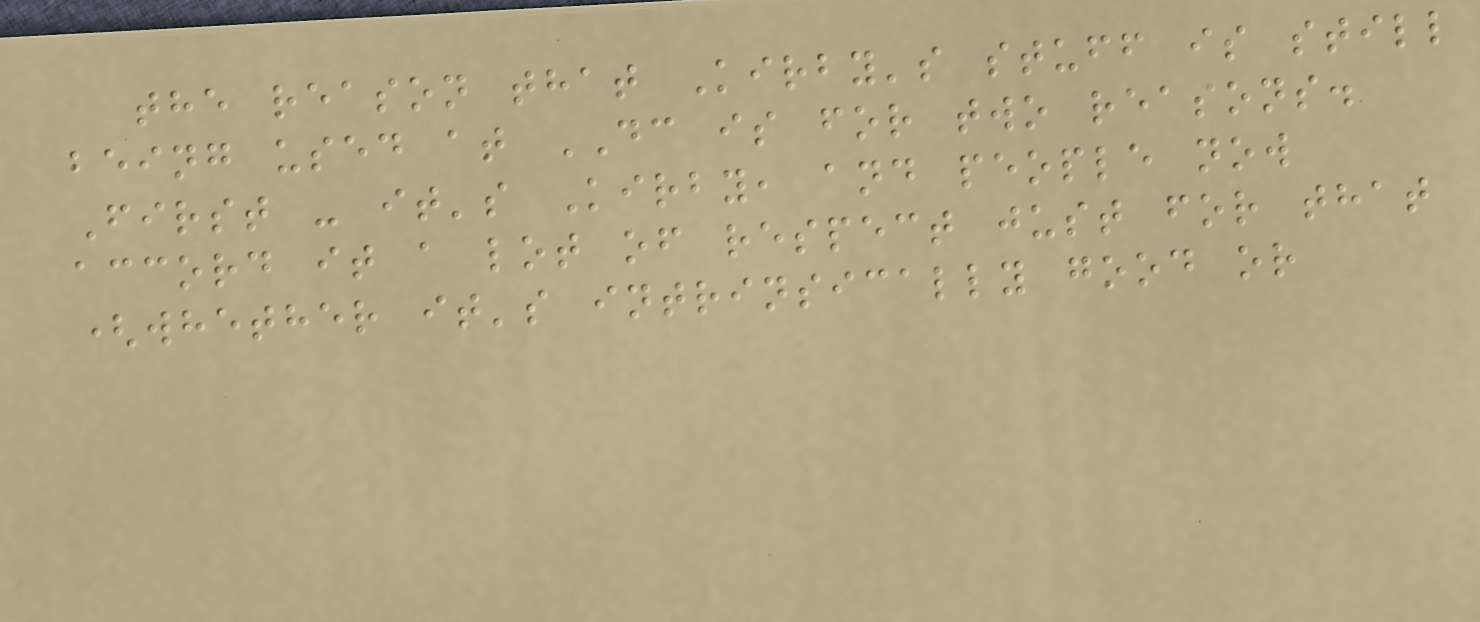the reason that Kirby's stuff is still
being used at DC is for two reasons.
First - it's Kirby, and people now
accord it a lot of respect just for that
(whether it's intrinsically good or
